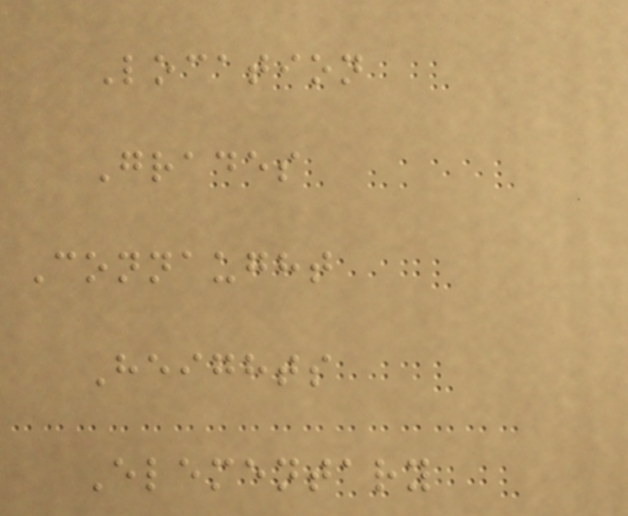Location
Grades
Connaught
Heights
Elementary
